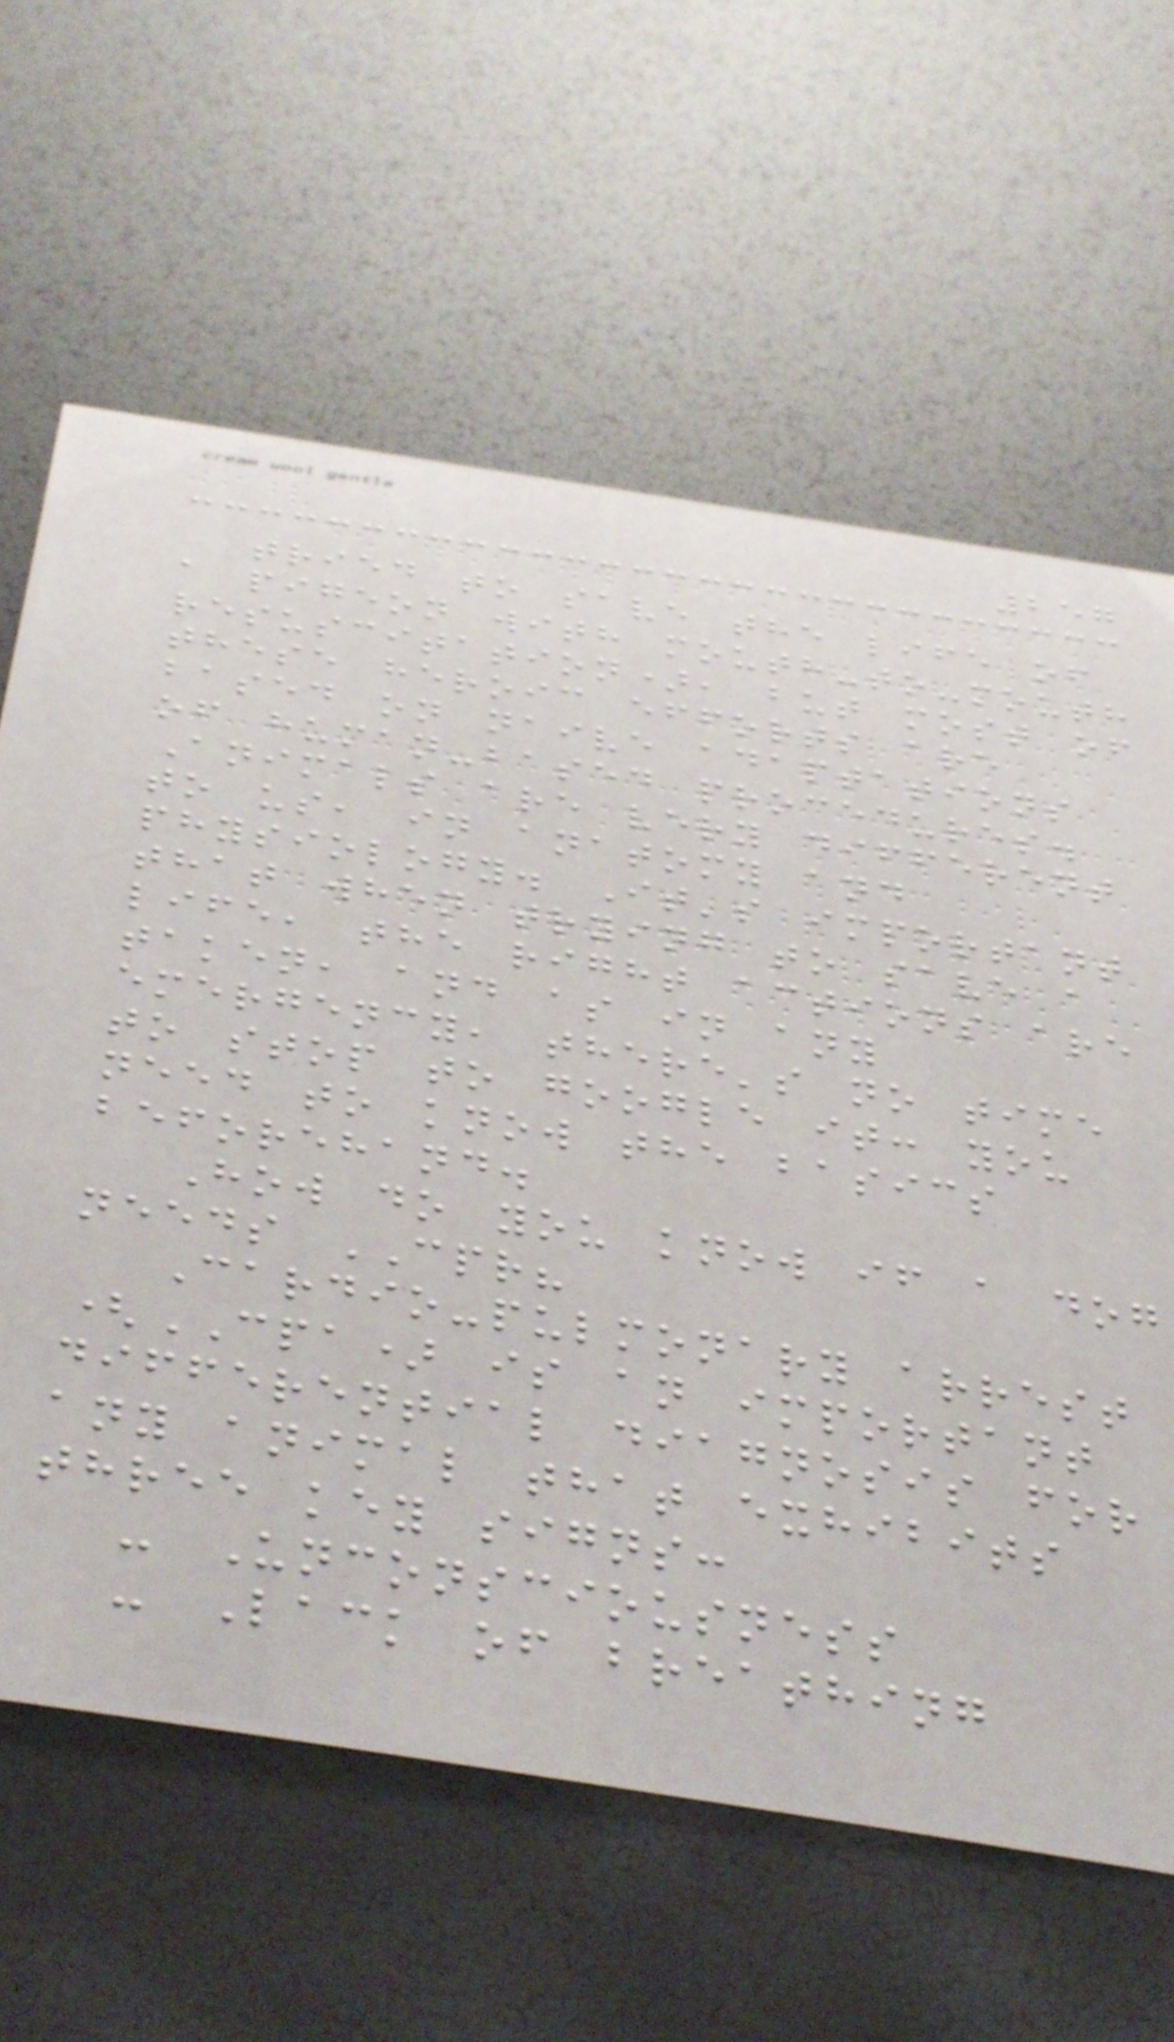257
tried to save the life of
a pigeon with mouth-to-mouth
resuscitation), but most of
these heroic efforts are
based on naive adaptations
of human-based procedures.
Animals are very different
to us, in anatomy and
physiology. It's important
that when trying to save a
life, the right actions are
taken, and as in any
emergency, there's no time
to stop to google it: you
need to know the basics
beforehand.
How do you know if a dog
needs CPR?
Cardio-pulmonary arrest
(CPA) is an important
differential diagnosis for
any animal that exhibits
three key signs:
- Unconsciousness
- Lack of breathing
